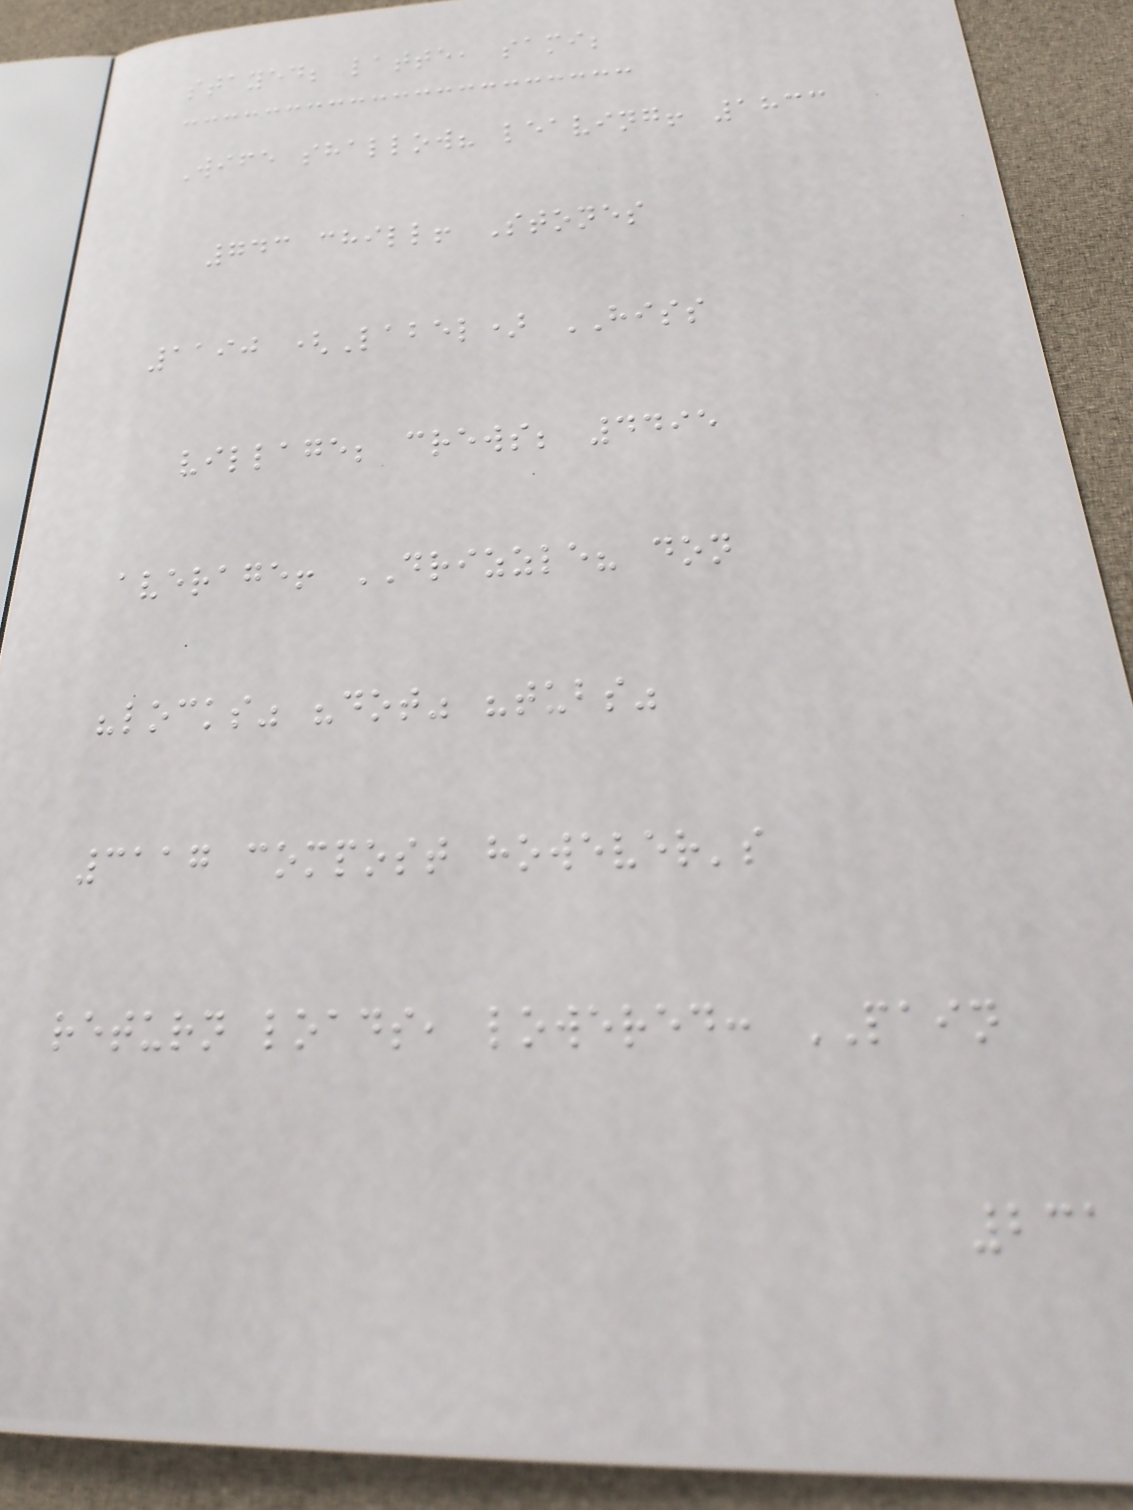stayed; latte, sami;
Wife shallow? leaving! 1833
743 chill! Stones
1190 (Label) HISS
village; crews; 4495
average! DRIZZLE? don
"locks" "dot" "tubs"
3117 compost however's
return loads, lowered: PAIN
231
